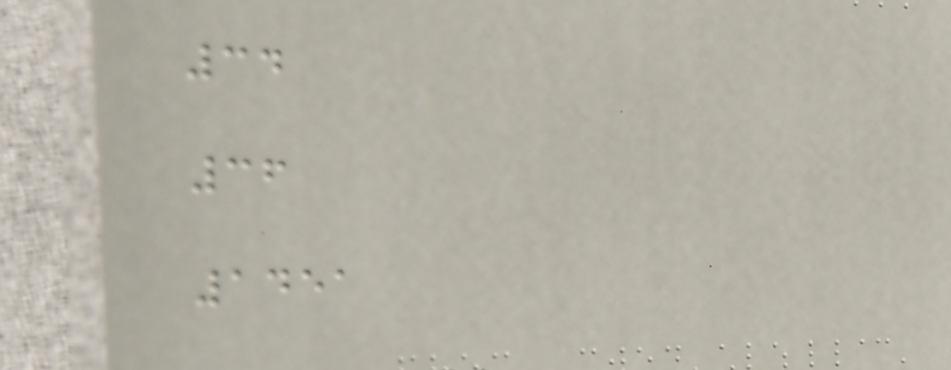34
36
1451
